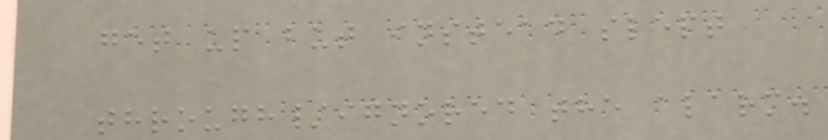get up but instead slept
through/ignored the alarm.
